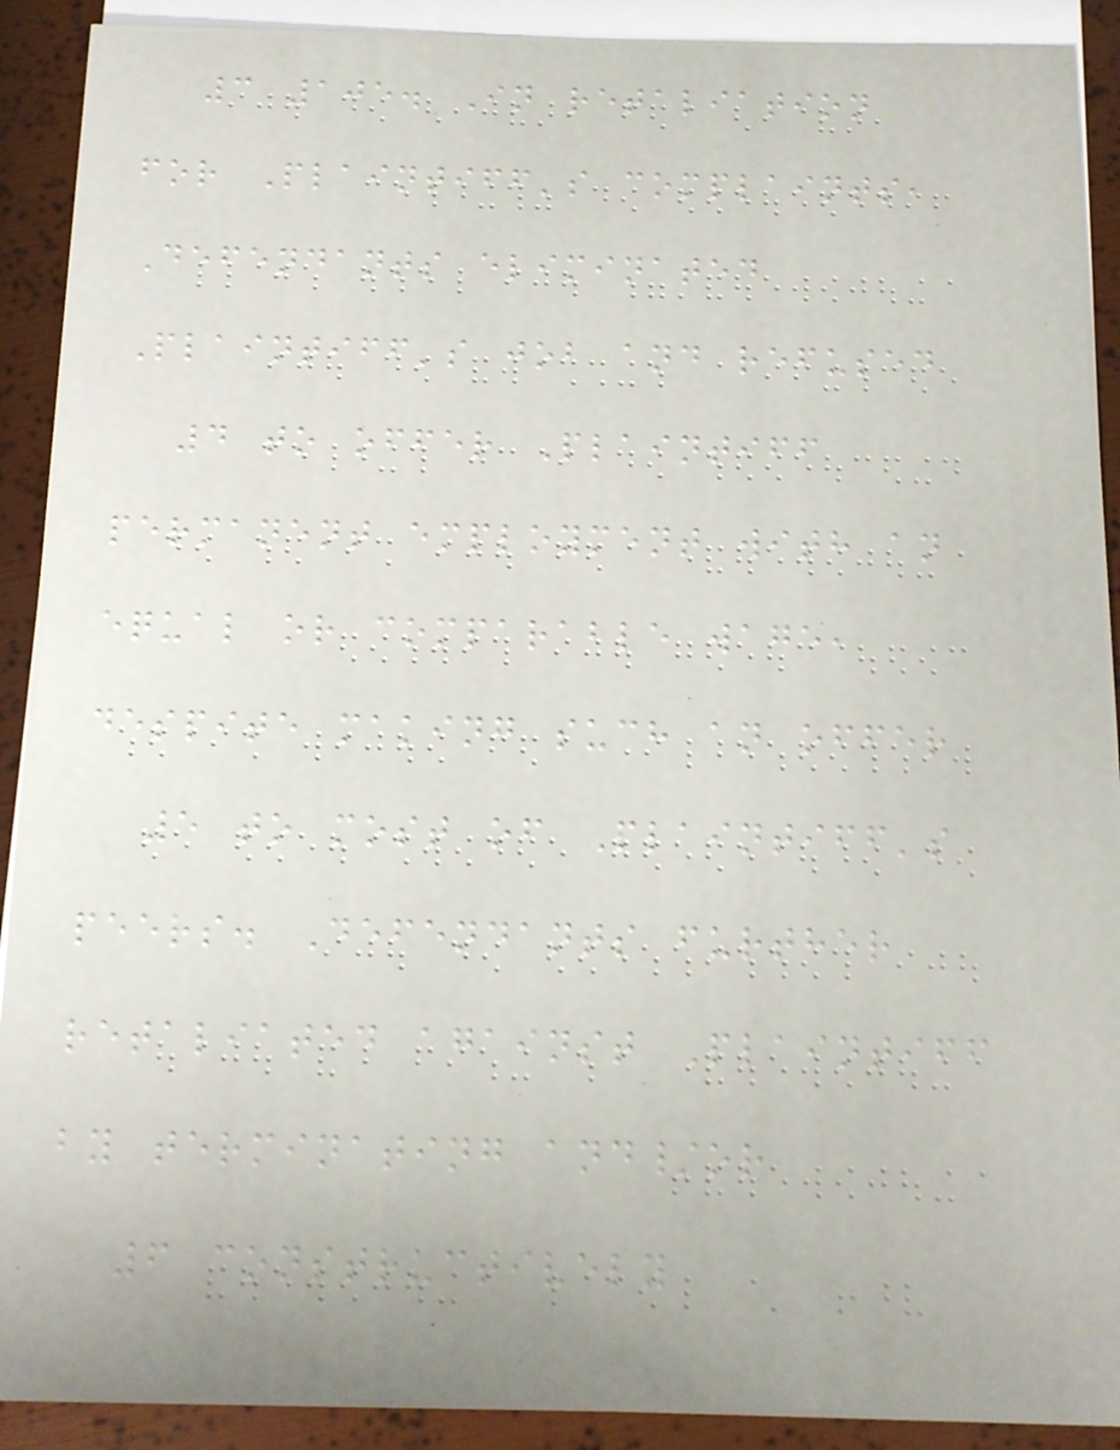3 105. In retaliation
for Plaintiff's complaints,
Defendants eliminated
Plaintiff's job and refused
4 to offer Plaintiff
permanent employment with an
equal or comparable wage,
despite making such an offer
5 to most of Plaintiff's
peers. Defendants further
retaliated against Plaintiff
by terminating and/or
6 constructively
